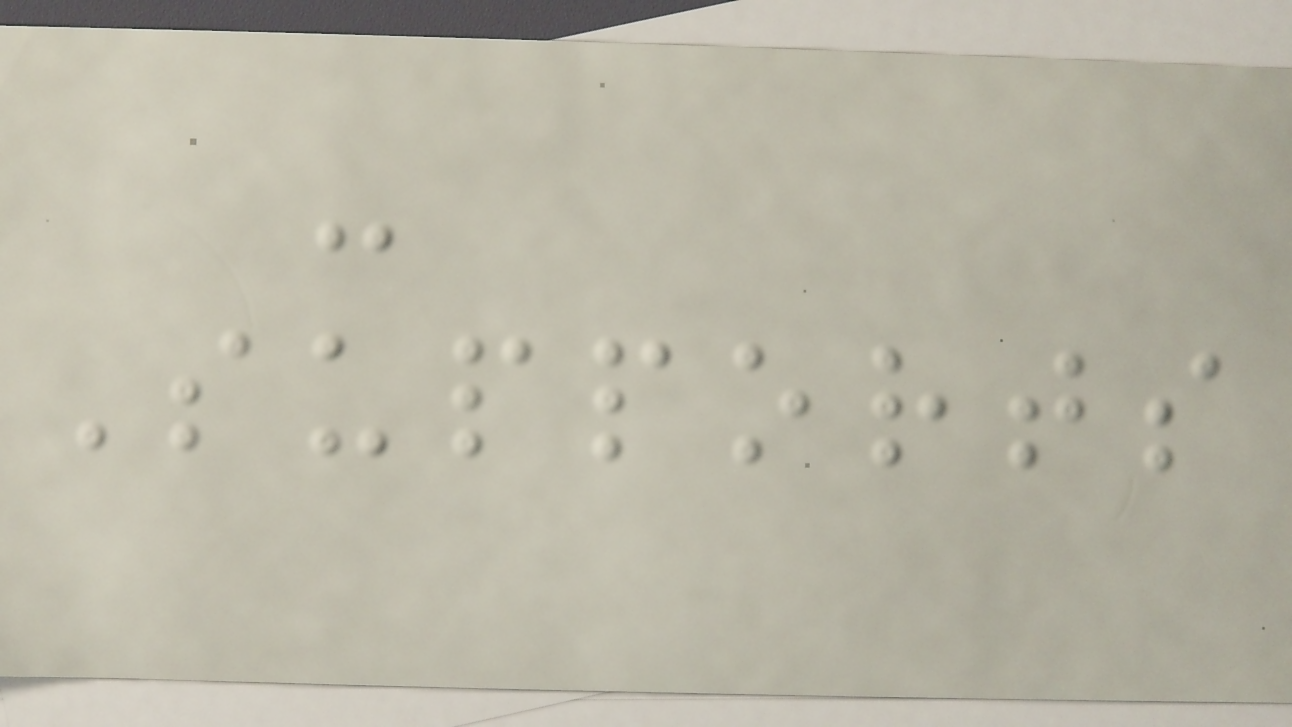-
Supports
